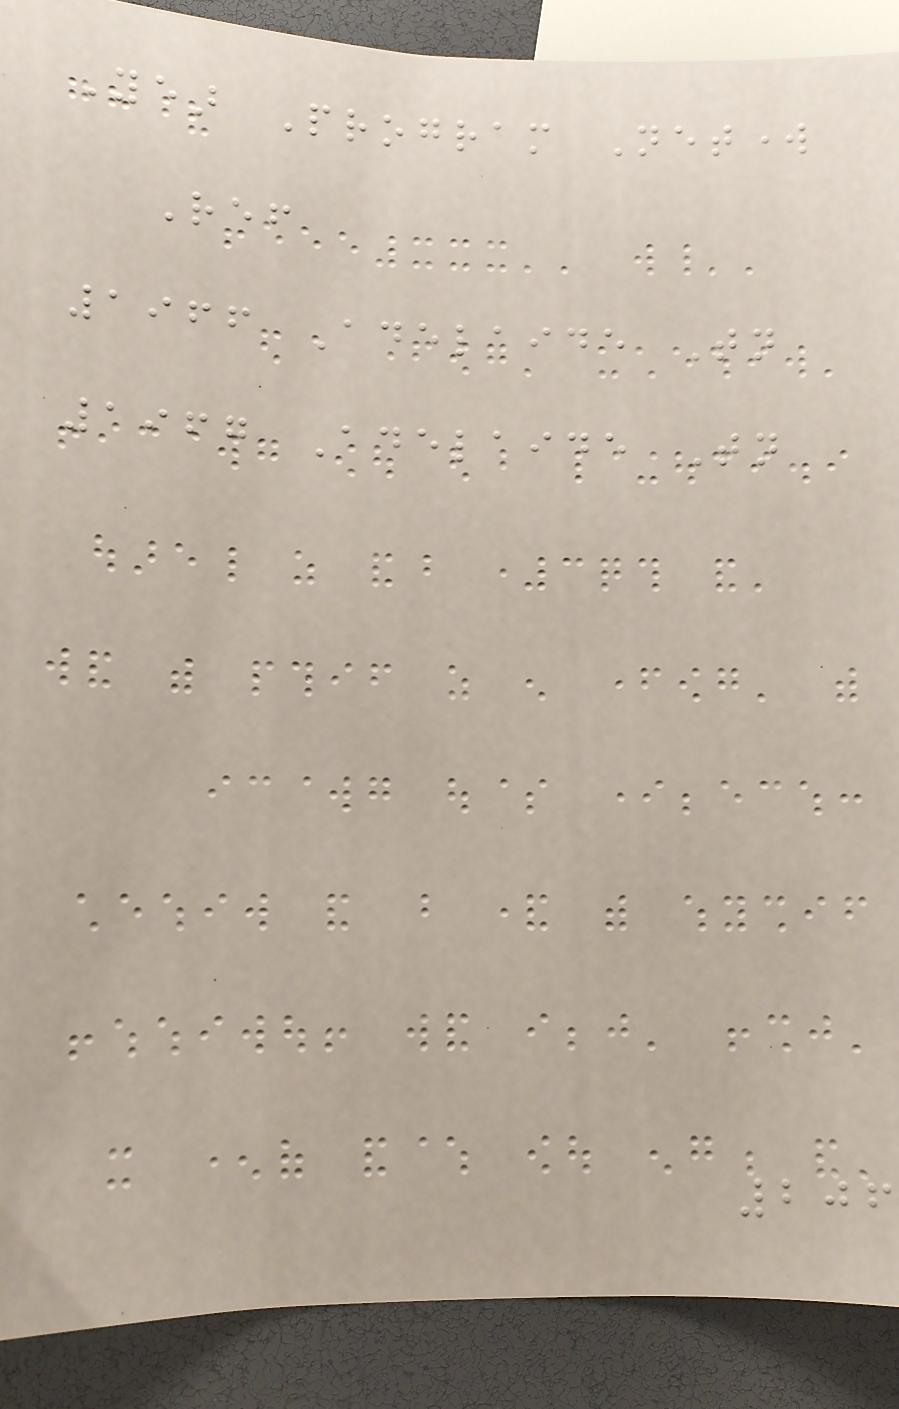Year Program Network
Ref
1966 Adelaide Tonight
1967 Adelaide Tonight
206
